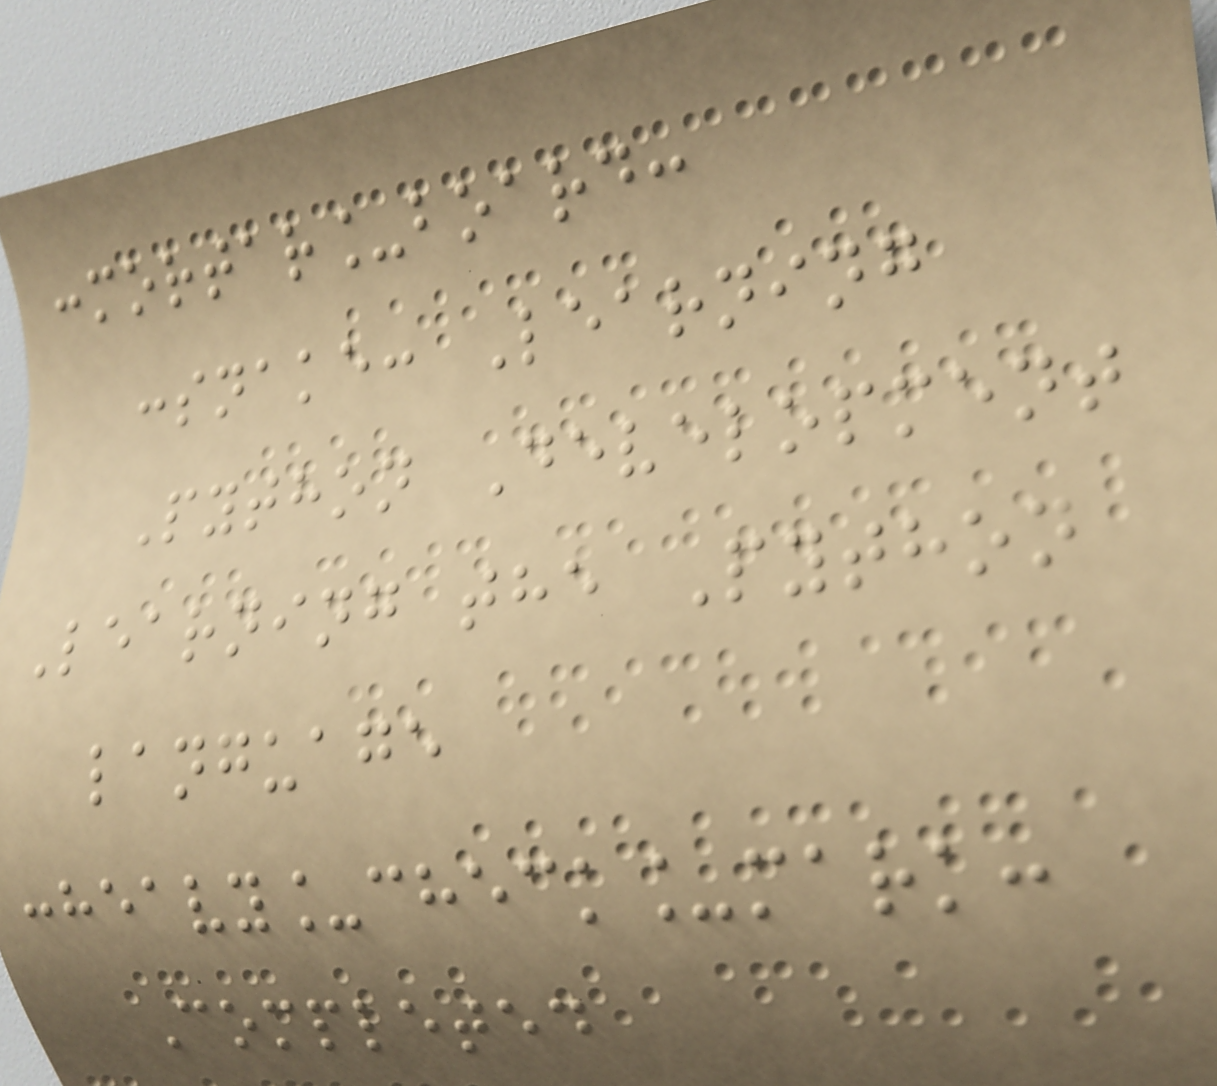:mortar_board:
:snake: Learning
Python Development
Learning the Python
language
:heavy_check_mark:
Completed
